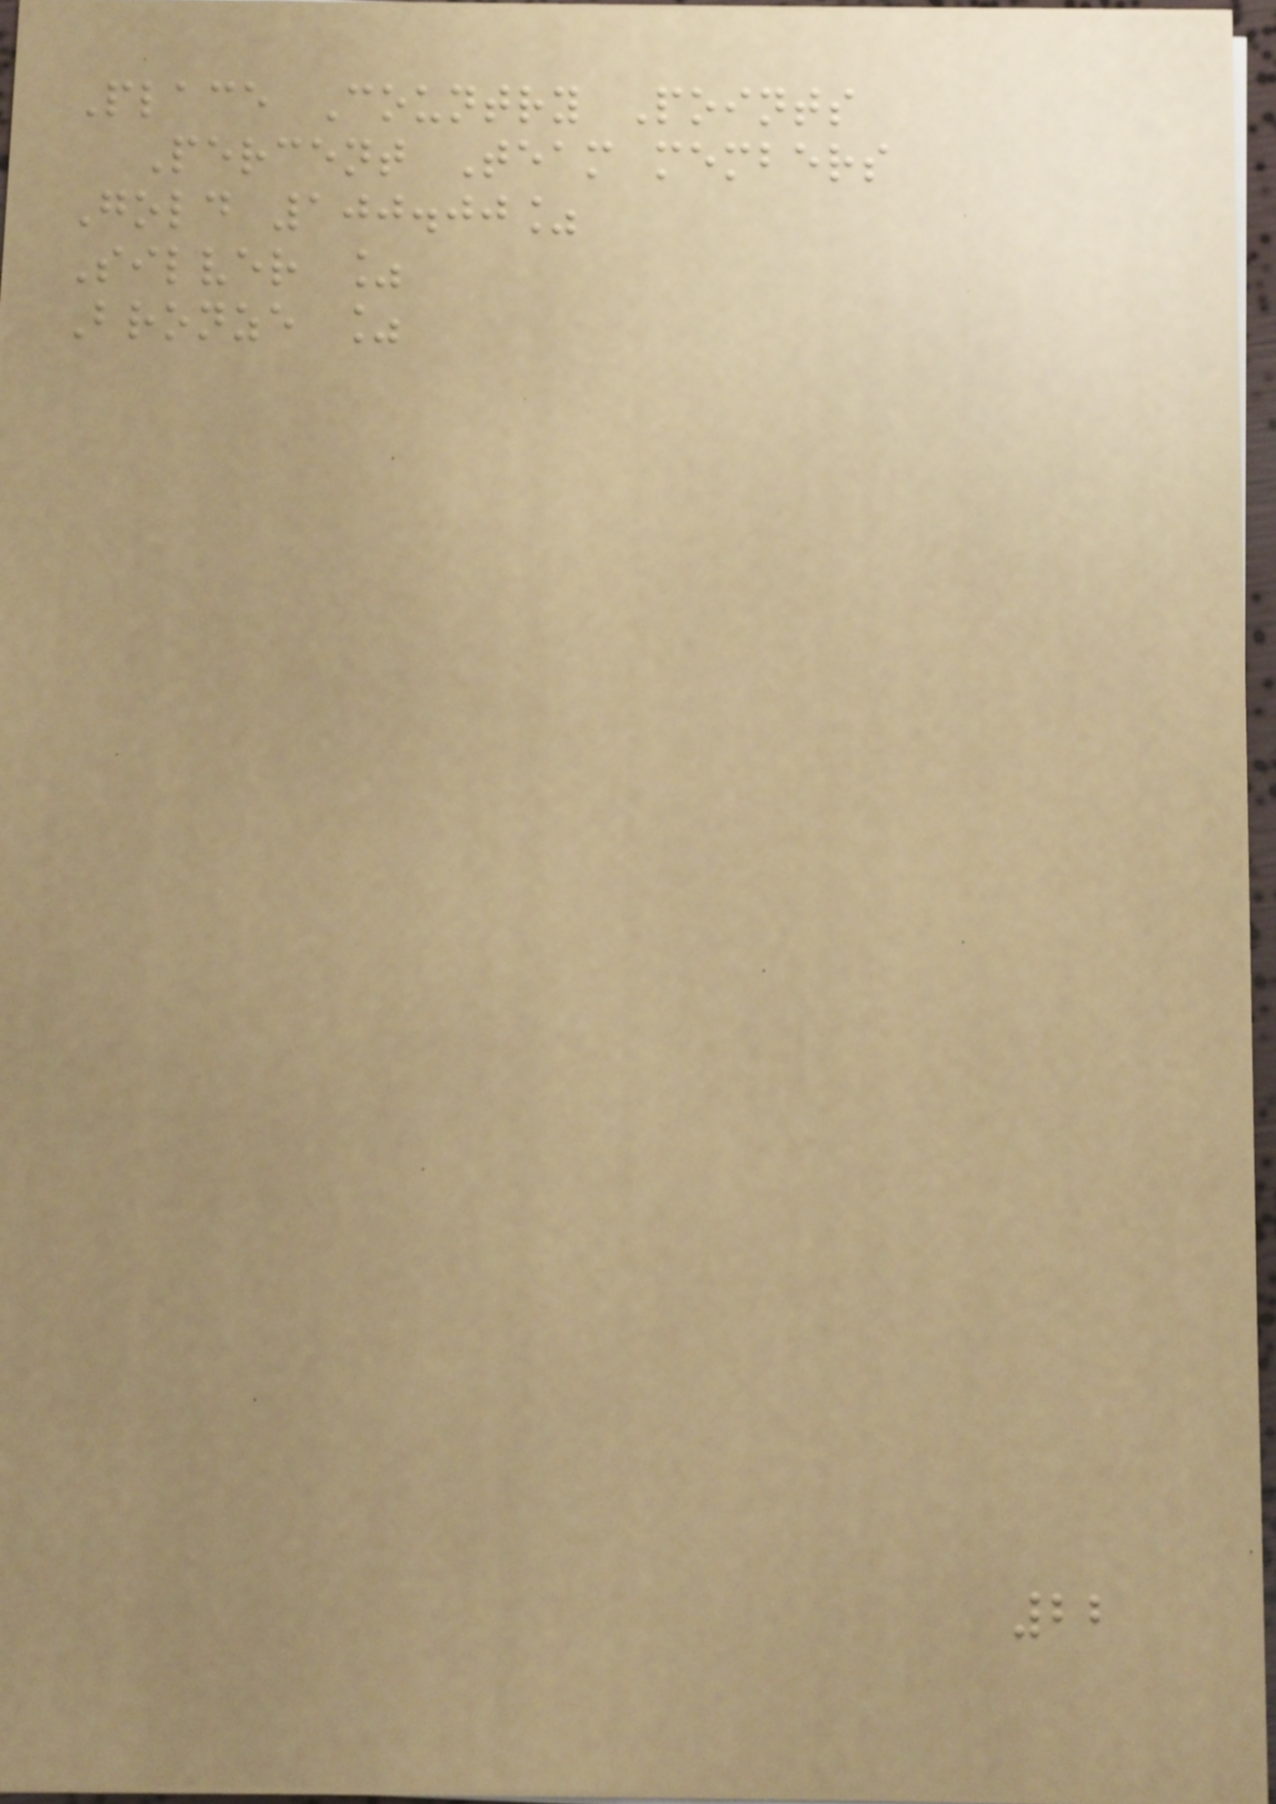Place Country Points
Percent Team members
Gold 100.00%
Silver %
Bronze %
22
